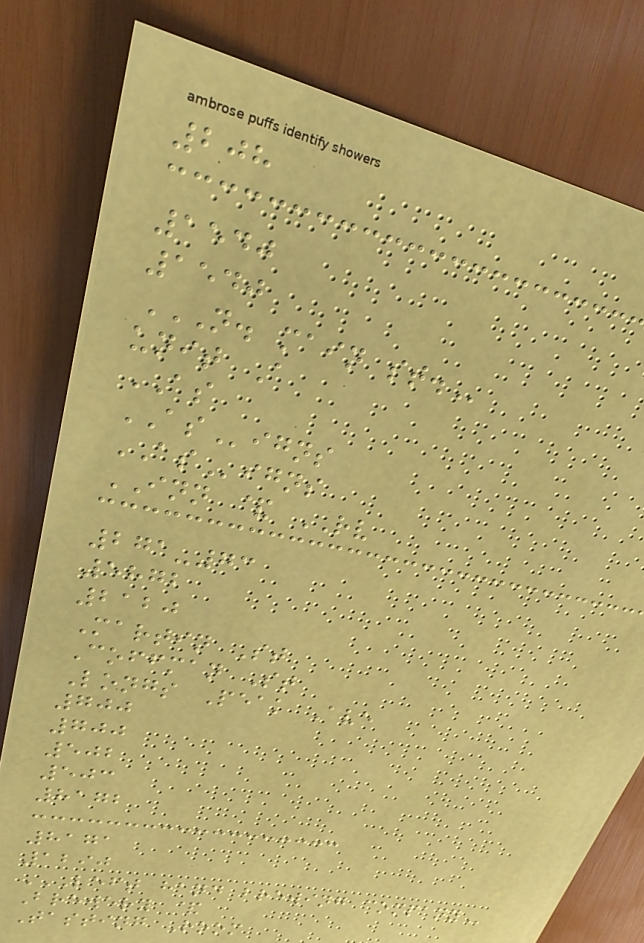208
1540
1540
N. MAIN ST.
unit A
AS
ASigns
ASigns
INN & RV
271-73
5872
2120
Martin St
Coffman St
Longs Peak Ave
700
700
502
503
8172
8171
1290
LEFT HAND BREWING COMPANY
Brewery &
Tasting Room
